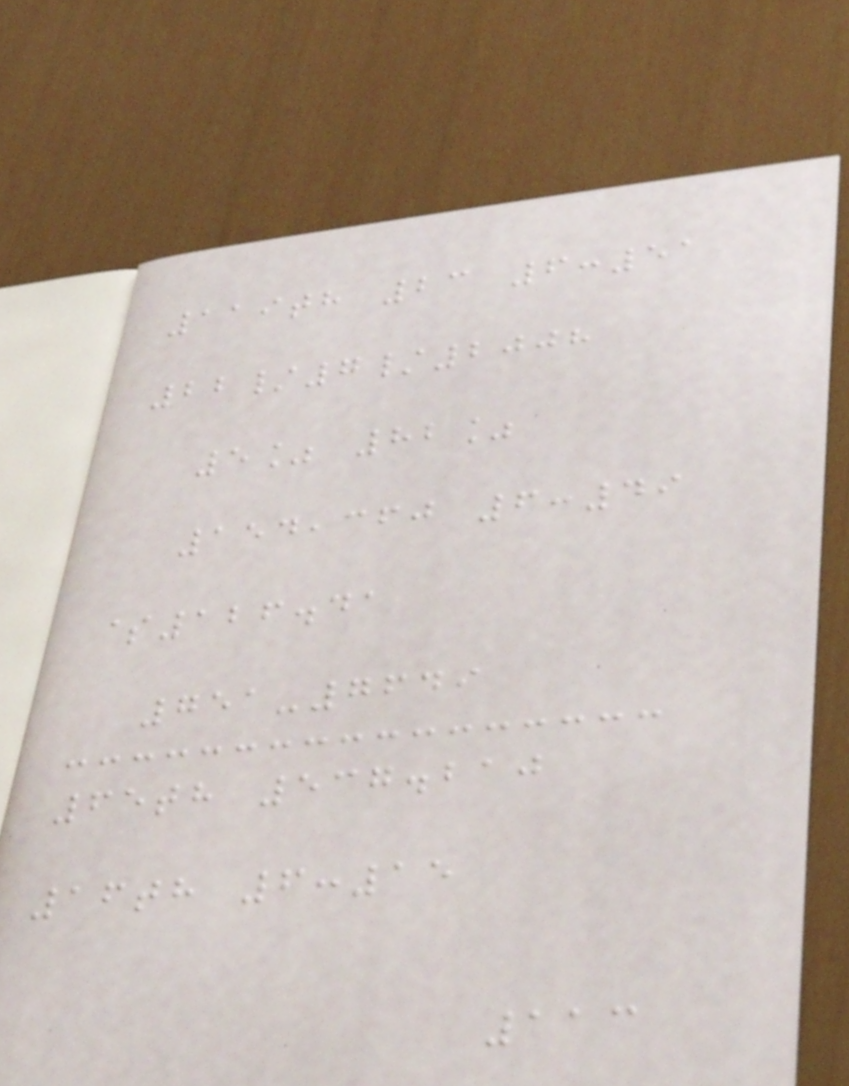119th 23 6:51
22/7/2008
5% 82%
154,360 6:49
$126.41
751-7649
65th 537.210
16th 6:15
113
